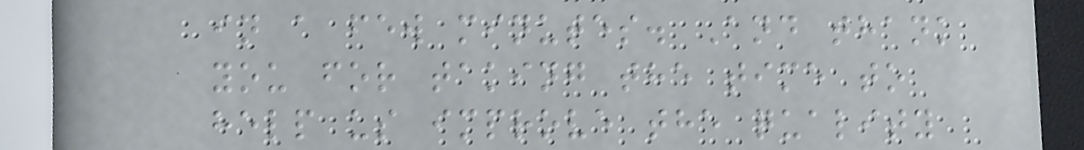in a few minutes. And thank
you for taking the time to
help us improve the quality
